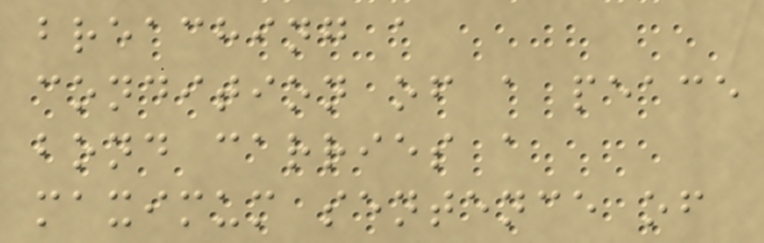breaching a
condition of a peace
bond carries a
maximum sentence of
